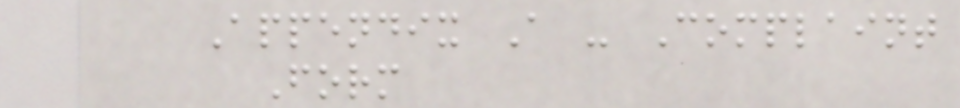Appendix A - Complaint
Form
